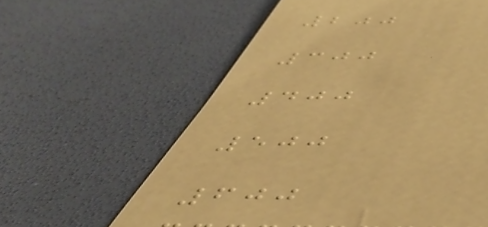200
300
400
500
600
